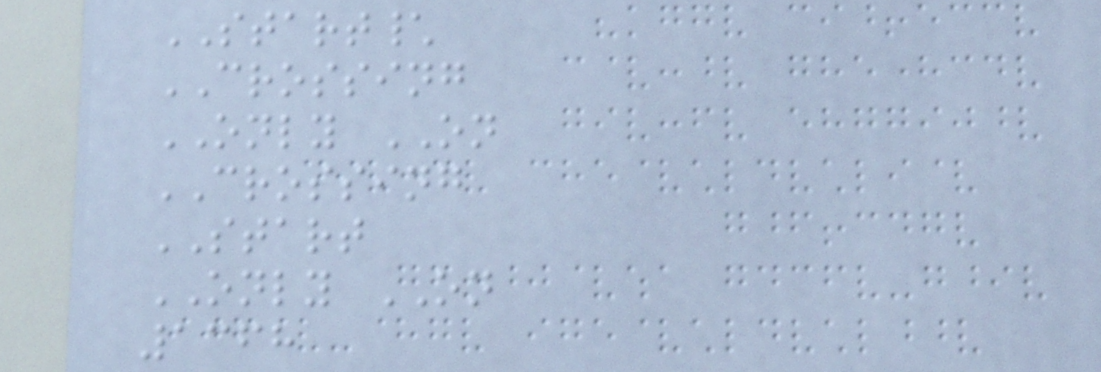START\
CROSSING
ONLY ON
CROSSING
START
ONLY ON
1368
